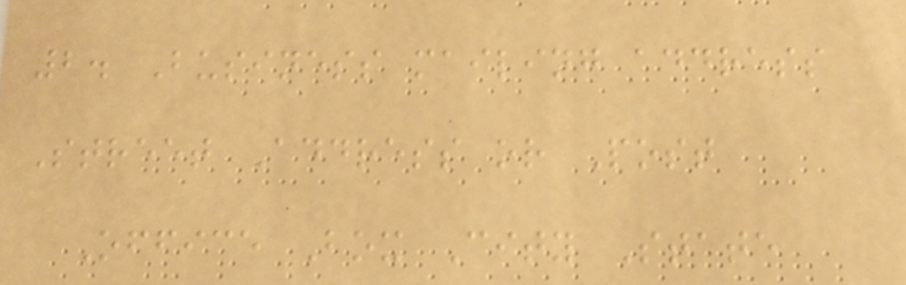2. Business mailing address
Street Address or Post
Office Box City State
